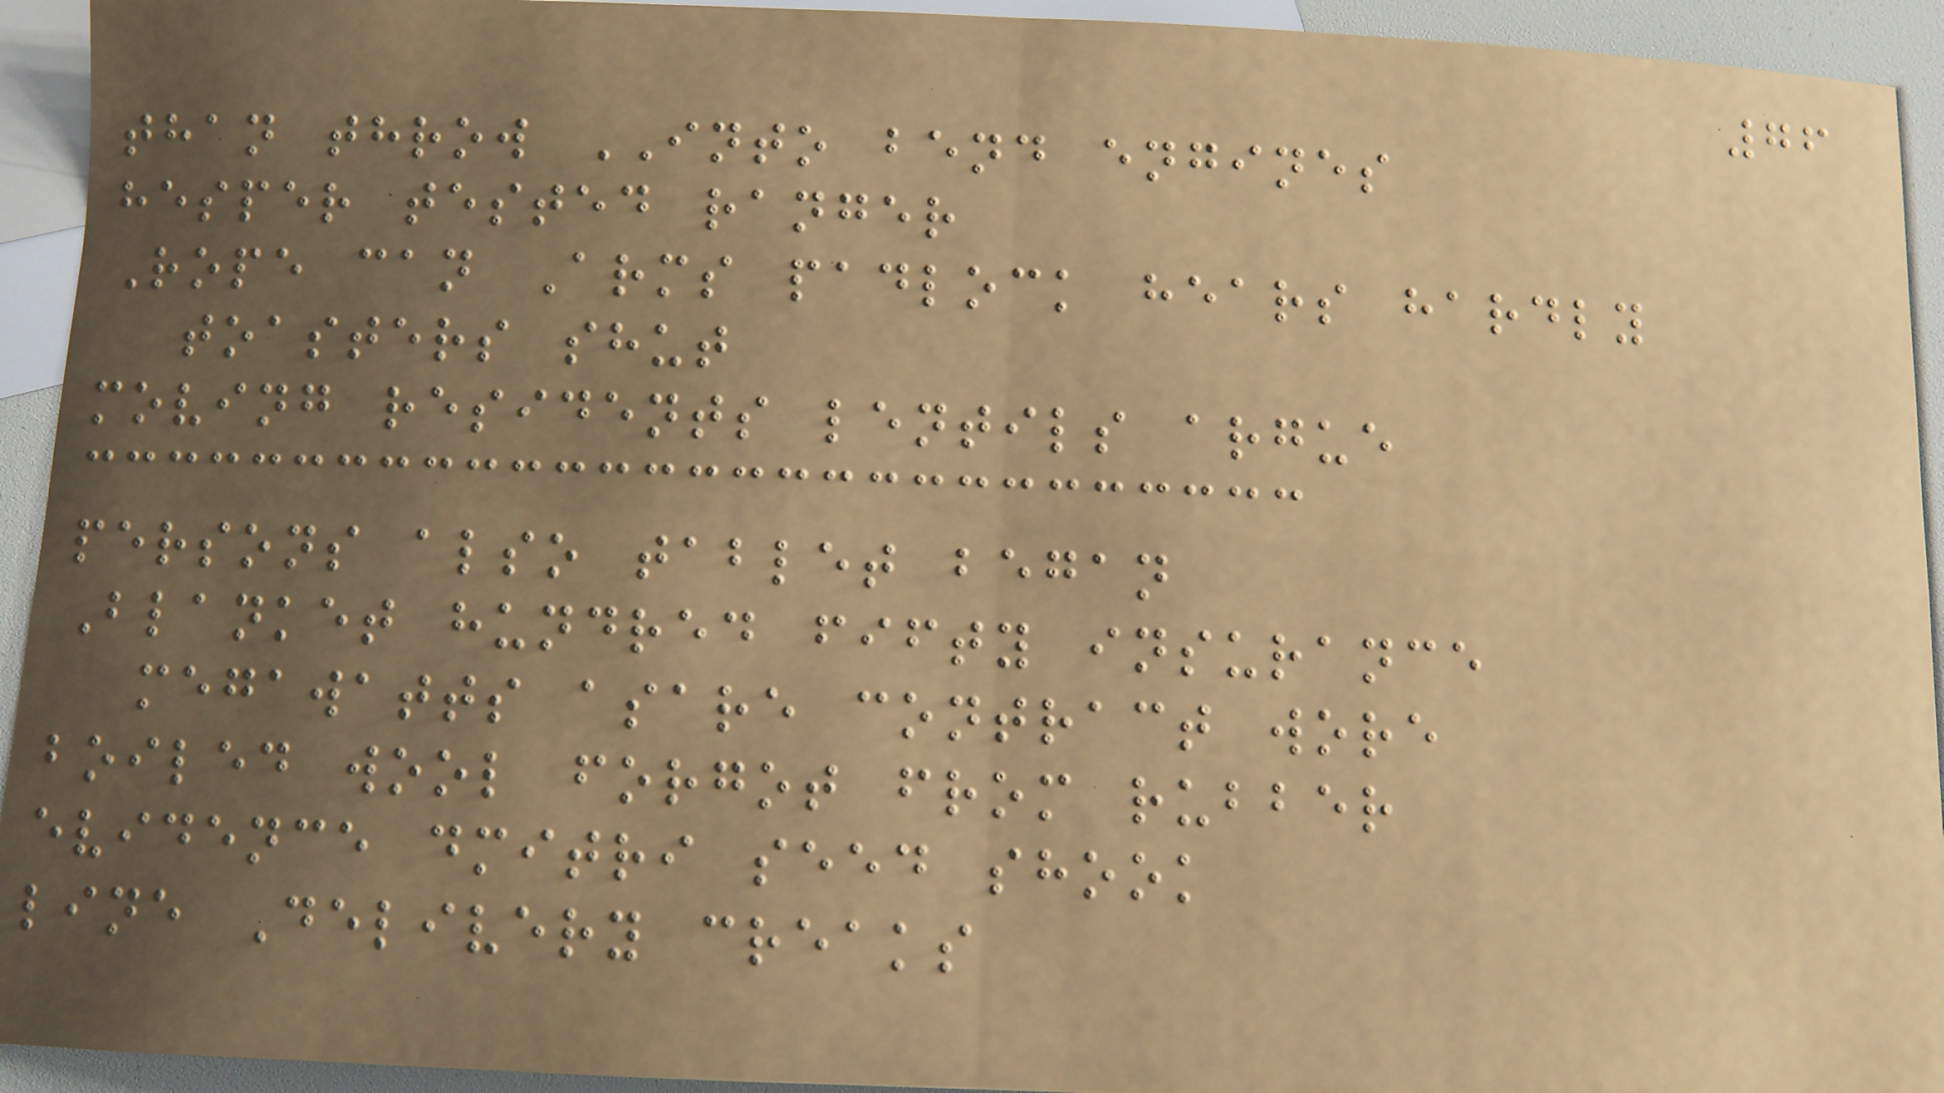76
than throw INTO bend engines
hesper tested ranger
Rope can Arms padlock hears hardly
toasters shut
moving residents lentils argue
persons also tablet began
Blanket hundred fifty insurance
megawatts asare contract wore
boiled wool forgot from rubber
evidence dmitri seed shook
line Delivery creaks
